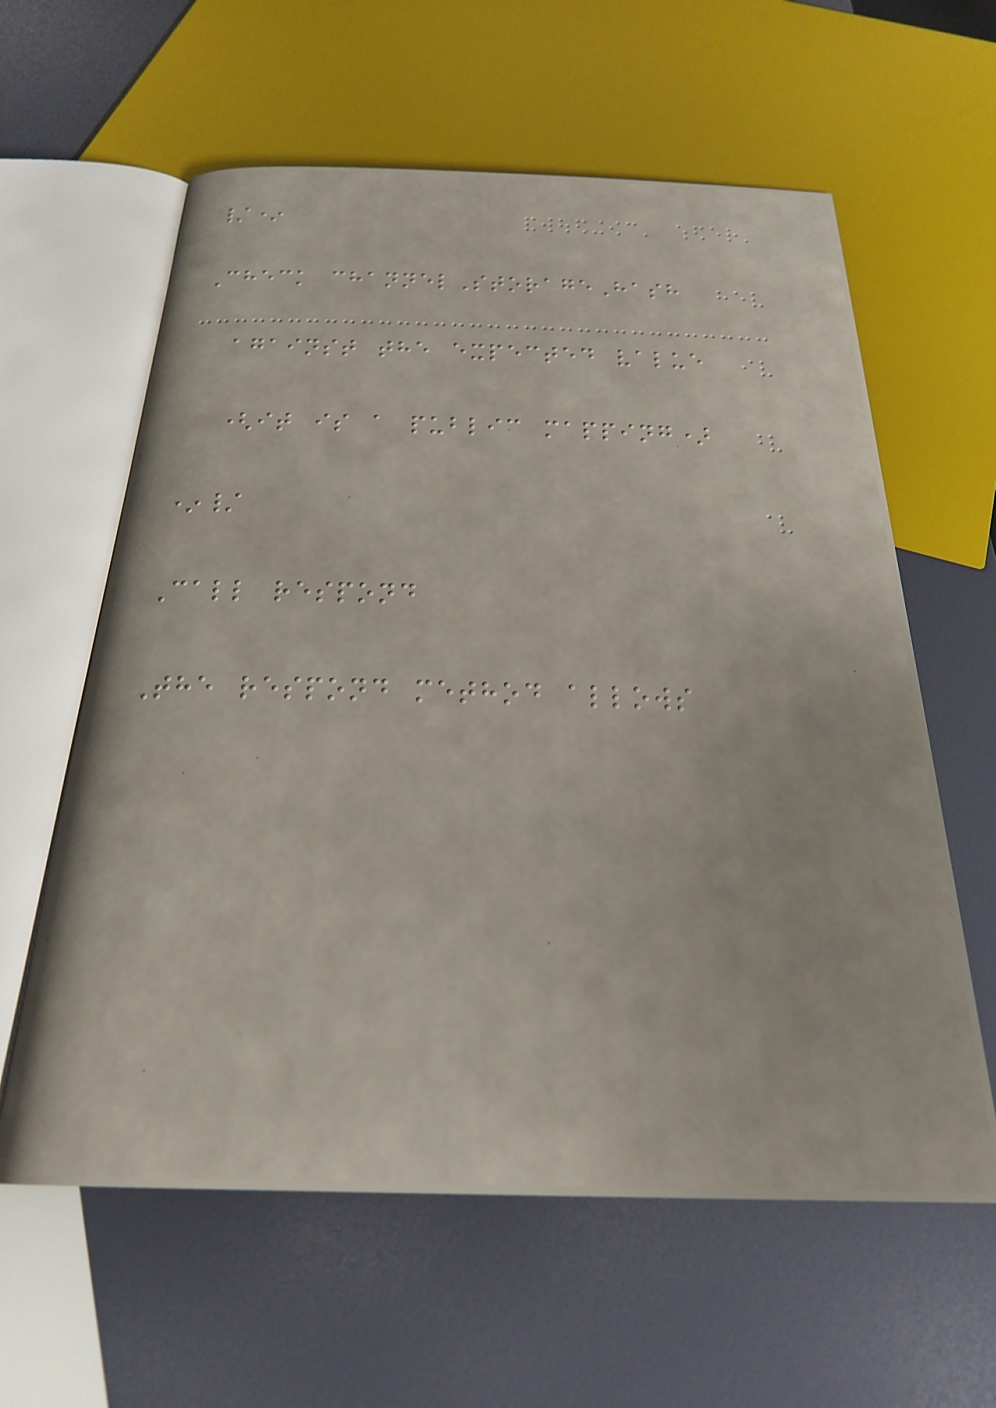/*
Check channelStorageHash
against the expected value
(it is a public mapping)
*/
Call respond
The respond method allows
